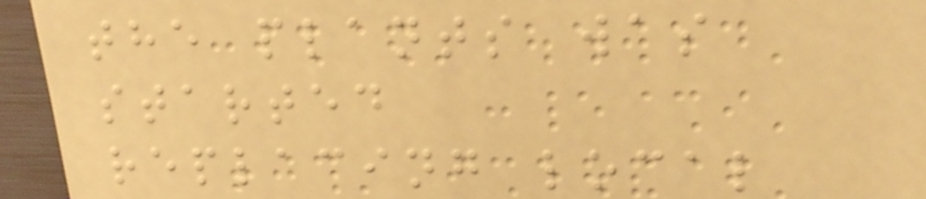the plants was
started
replacing local
